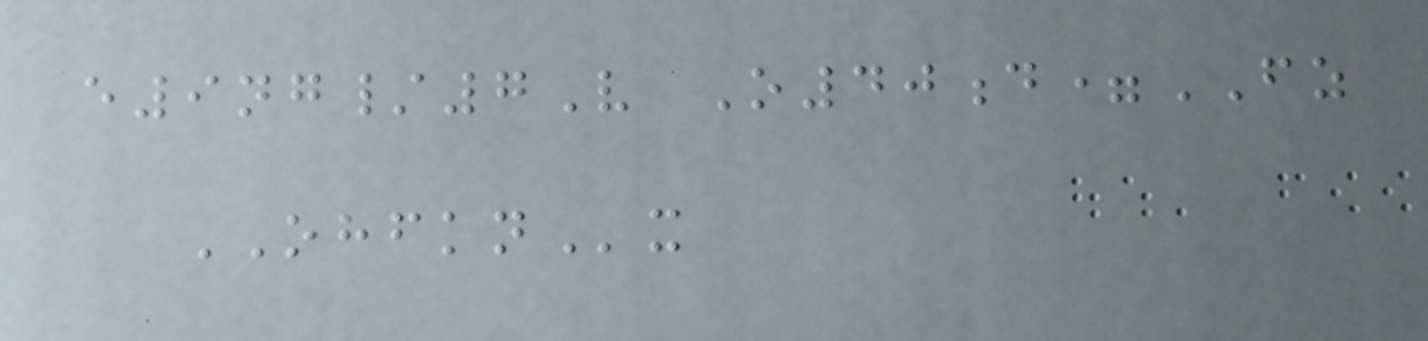e9ng/7V O40d=FZ
OHFKNx
